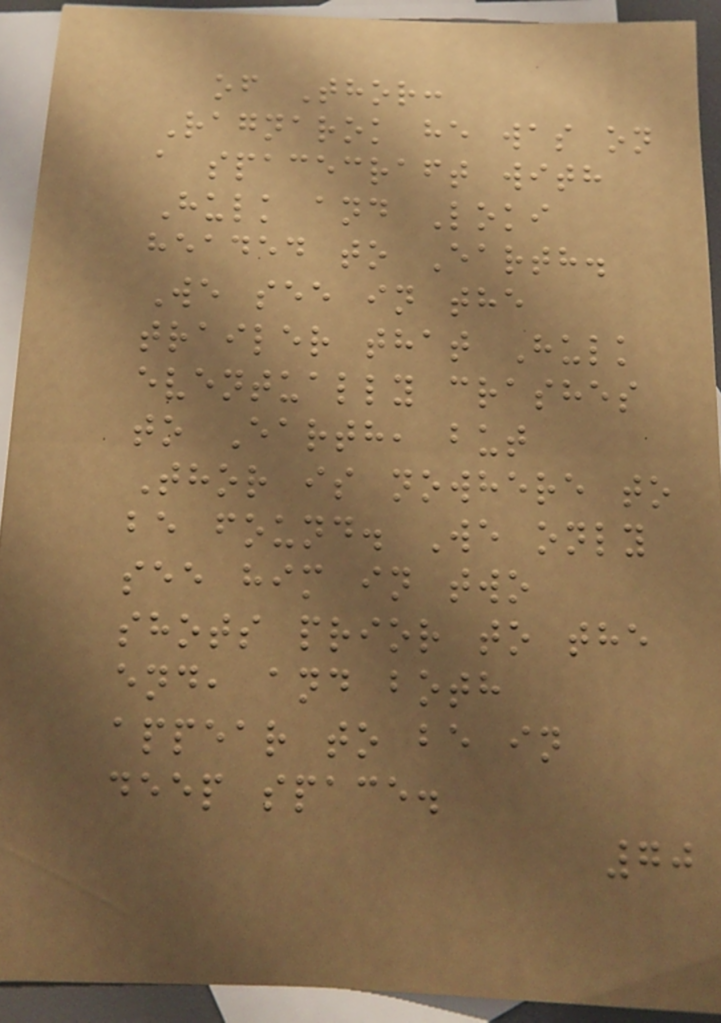of Thor:
Ragnarok he was on
a spacecraft with
Hulk and Loki
headed to Earth.
We see in the
trailer that Hulk
eventually crashes
to Earth, but
Thor is nowhere to
be found. We only
see him in two
shots prior to the
end, and both
appear to be in
deep space.
70
